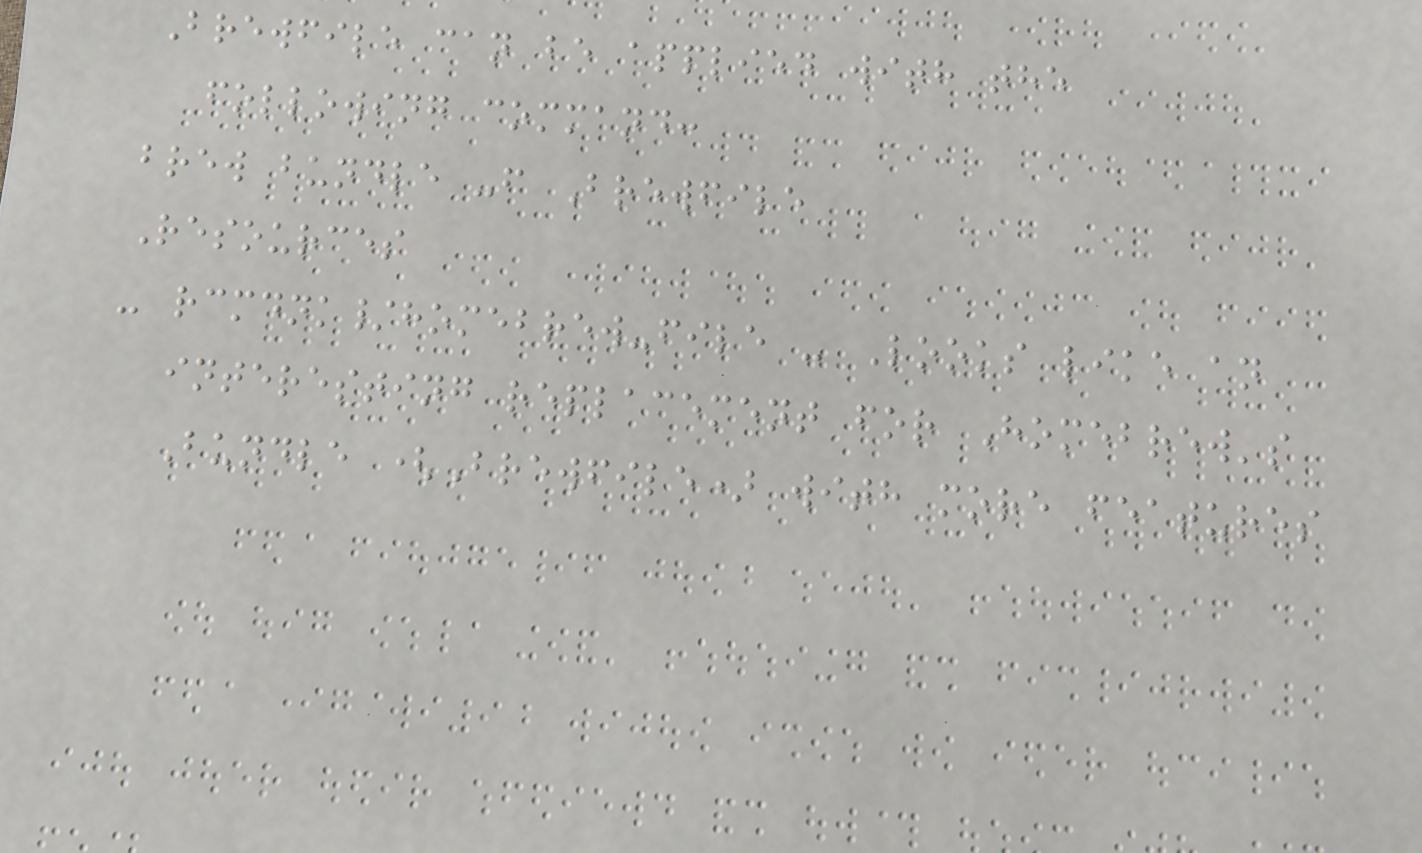Brewfile can be applied with the
following command:
brew bundle -f Brewfile
Resources
- rcmdnk/homebrew-file - Looks like an
interesting replacement for Homebrew's
Bundle (Brewfile) with more features
